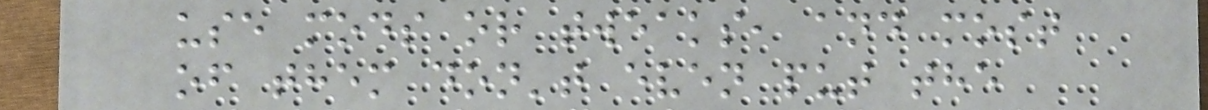use mods or tweaks, and most
of them don't even put the
